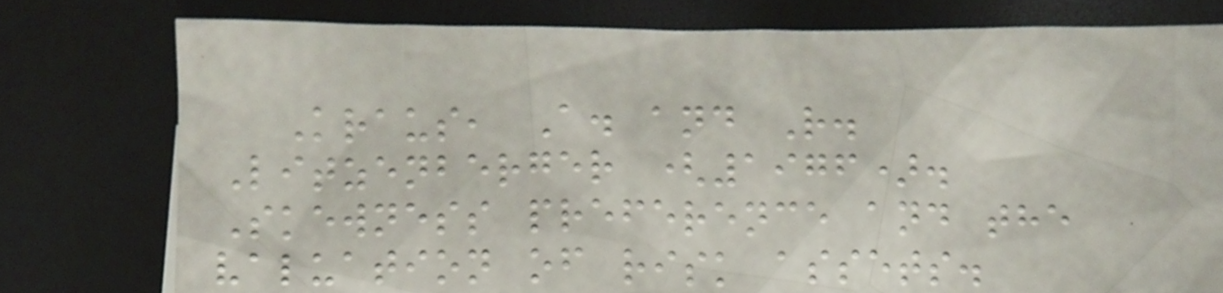Kraus, A. and R.
Litzenberger (1976).
Skewness preference and the
valuation of risk assets.
